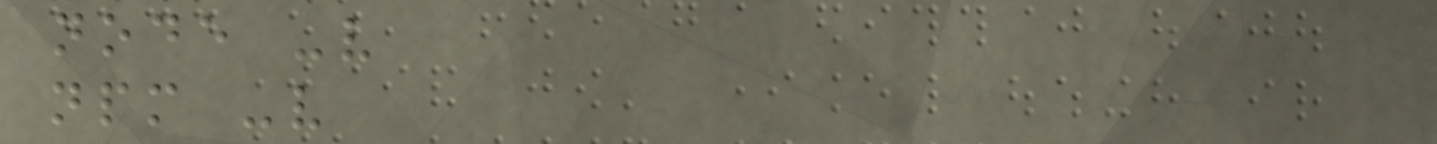node -v
npm -v
